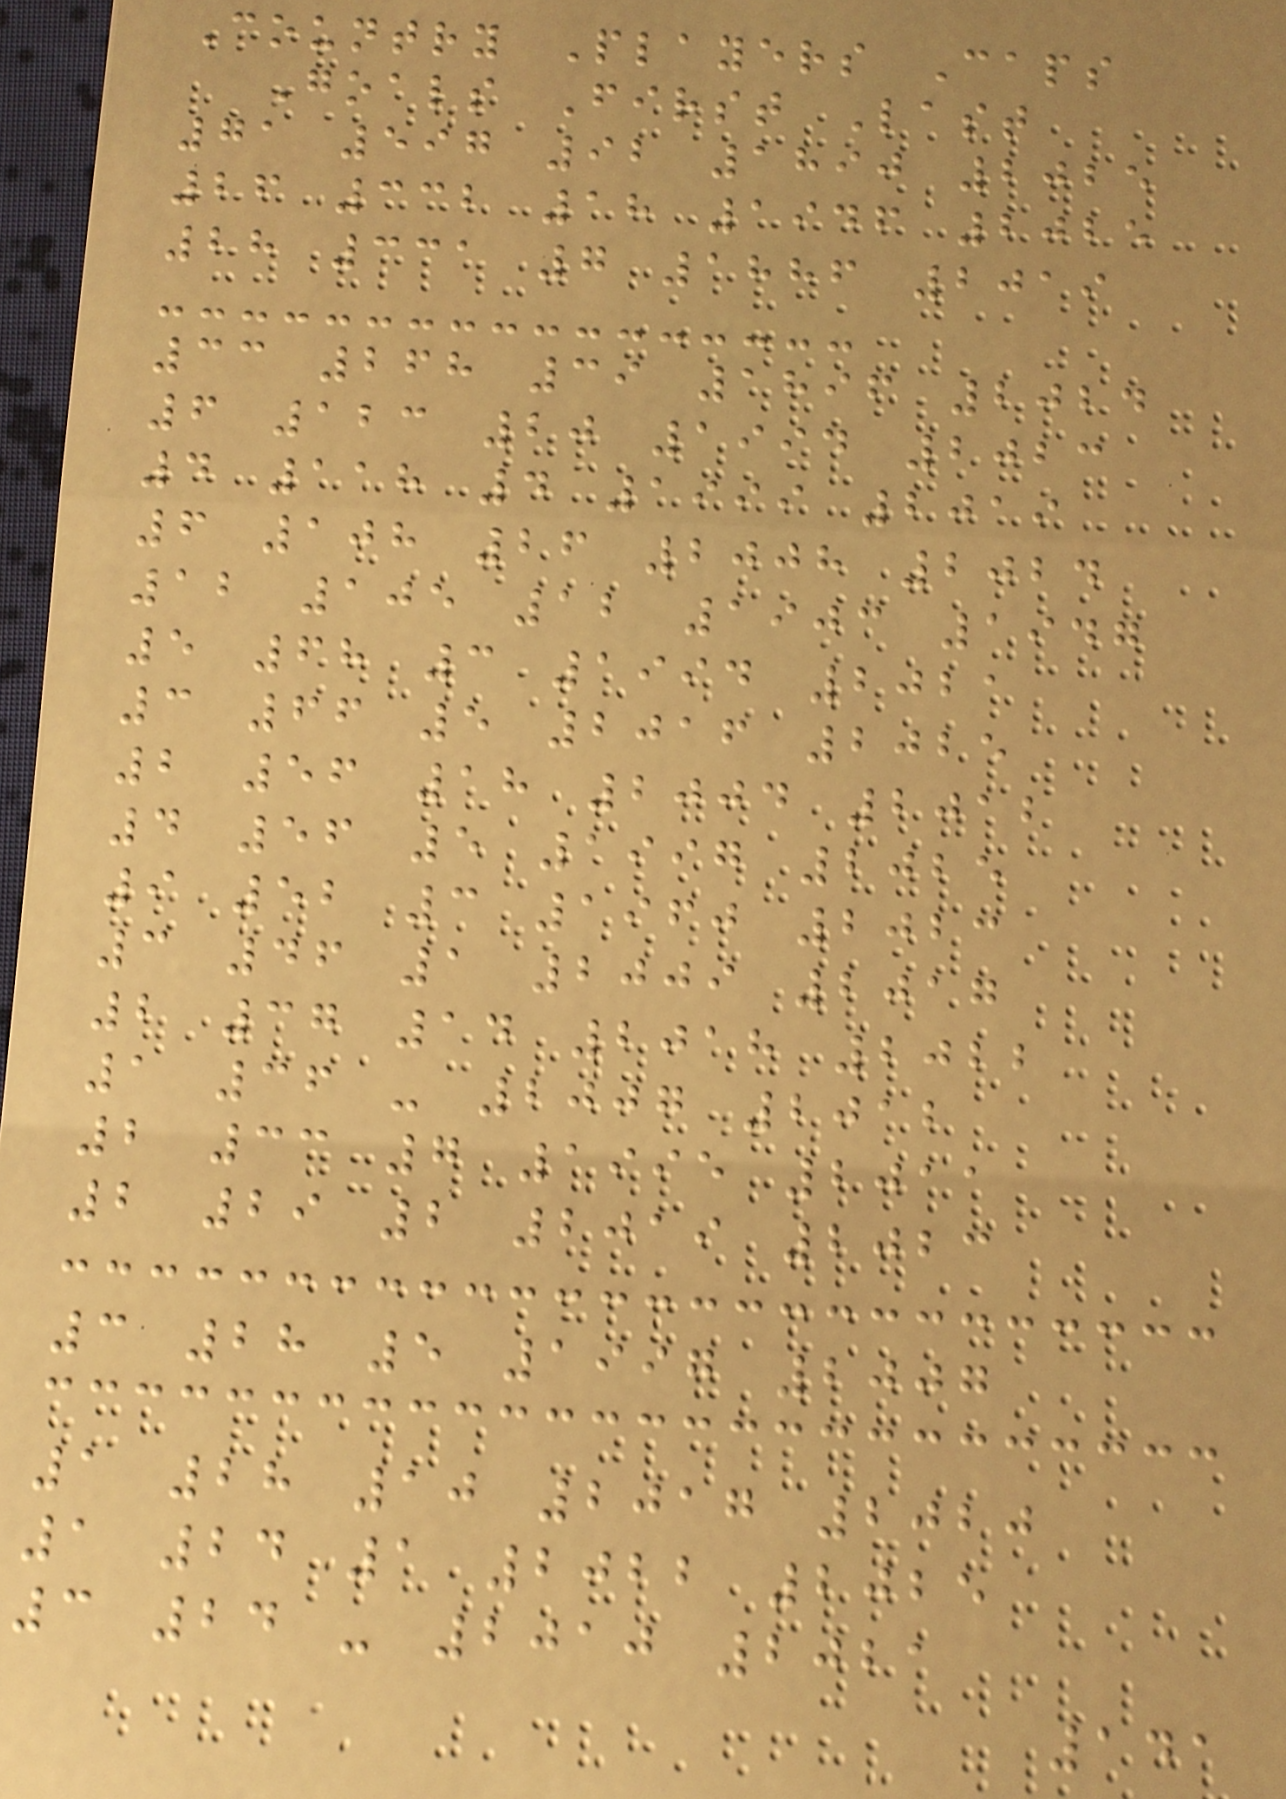Country Players Caps
Goals First Last
71 597 92 1890 2025
26 332 18 1946 2025
28 331 7 1886 2019
33 268 39 1896 2024
6 123 20 1994 2023
4 118 4 1999 2019
6 108 26 2008 2024
12 105 12 1903 1947
5 68 3 1994 2021
3 66 5 2016 2025
2 56 18 2004 2012
4 56 5 1997 2025
9 52 3 1960 2023
3 46 1 2009 2017
2 37 14 2018 2022
1 36 - 2007 2012
2 33 7 1995 2011
2 29 2 2019 2023
3 28 5 1997 2007
1 28 10 2017 2020
1 24 1 2022 2025
3 24 - 2010 2021
141
